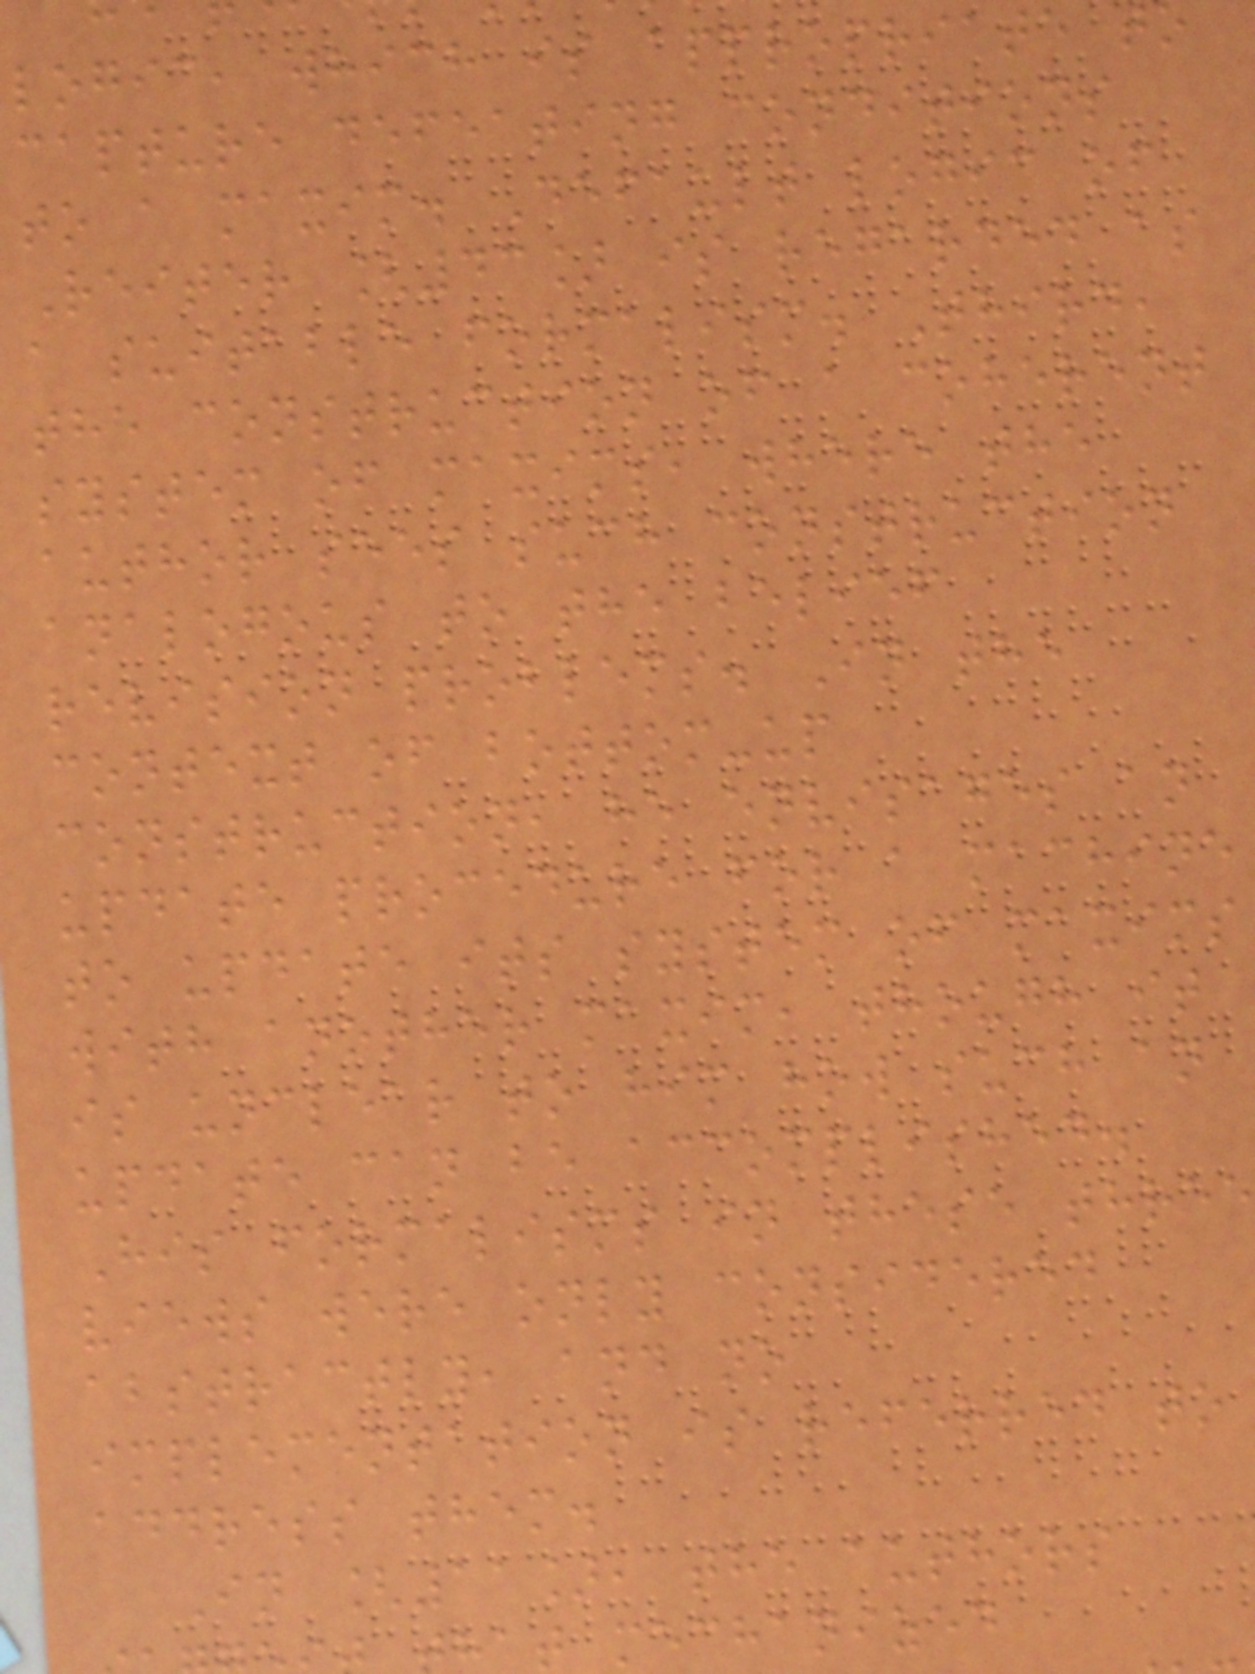logic, which is appropriate to
capture defeating conditions
to a maxim. Default logic of
Reiter [43] is regarded as
a suitable formalism. Third,
the construction of a coherent
system of maxims, where the
author sees such construction
analogous to the belief
revision problems. In the
context of bottom-up
construction, he envisages an
update procedure for a machine
to update its system of maxims
with another maxim, though it
is unclear to him how such an
update can be accomplished.
His formalisms in these three
views were only considered
abstractly, and no
implementation is referred to
address them.
In [11], the authors
t mechanized
